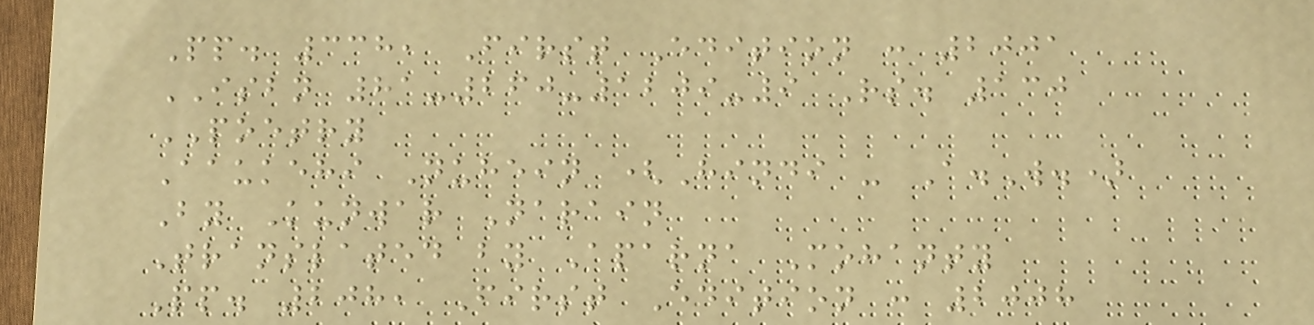Pp. 338, First Edition : 2001
ISBN 81-260-1209-9 Rs. 130
POETRY
Aaukehi Nuhein (Hindi - A.W.)
By Kunwar Narain
Translated by Aparna Mohanty
Pp. 208, First Edition : 2008
